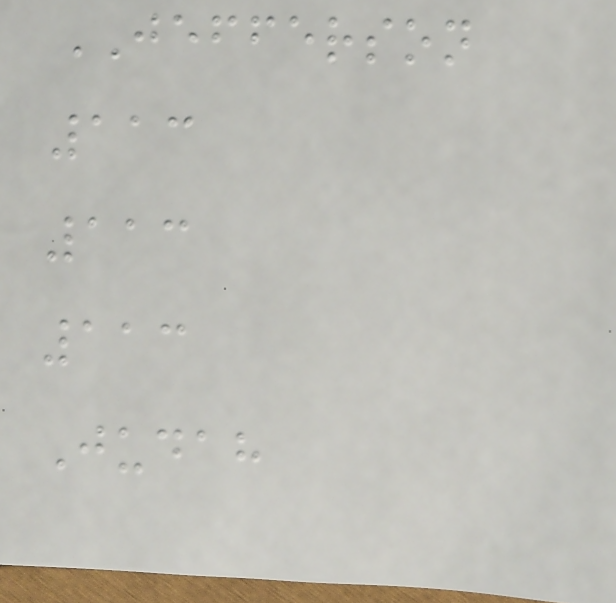JEFFERSON
113
113
113
Judah
